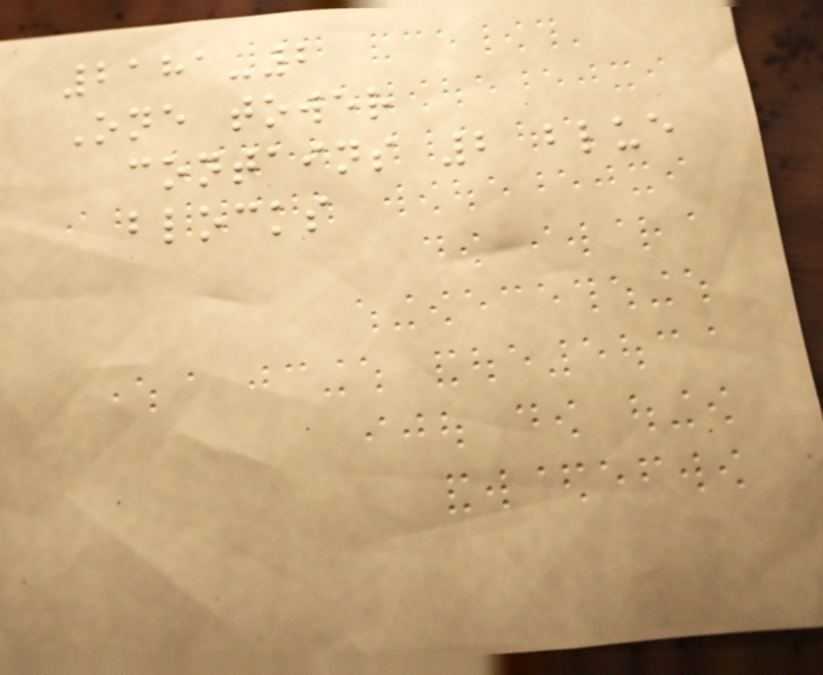2181-2
One tower
contains 2 blue
blocks
